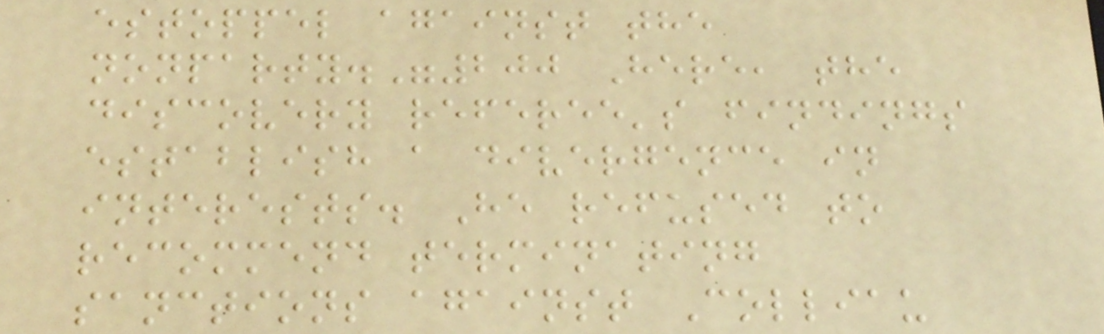estoppel against the
nonparty."200 Here, the
discovery referee's findings
establish a divergence in
interests. He refused to
recommend terminating
sanctions against Colliau
